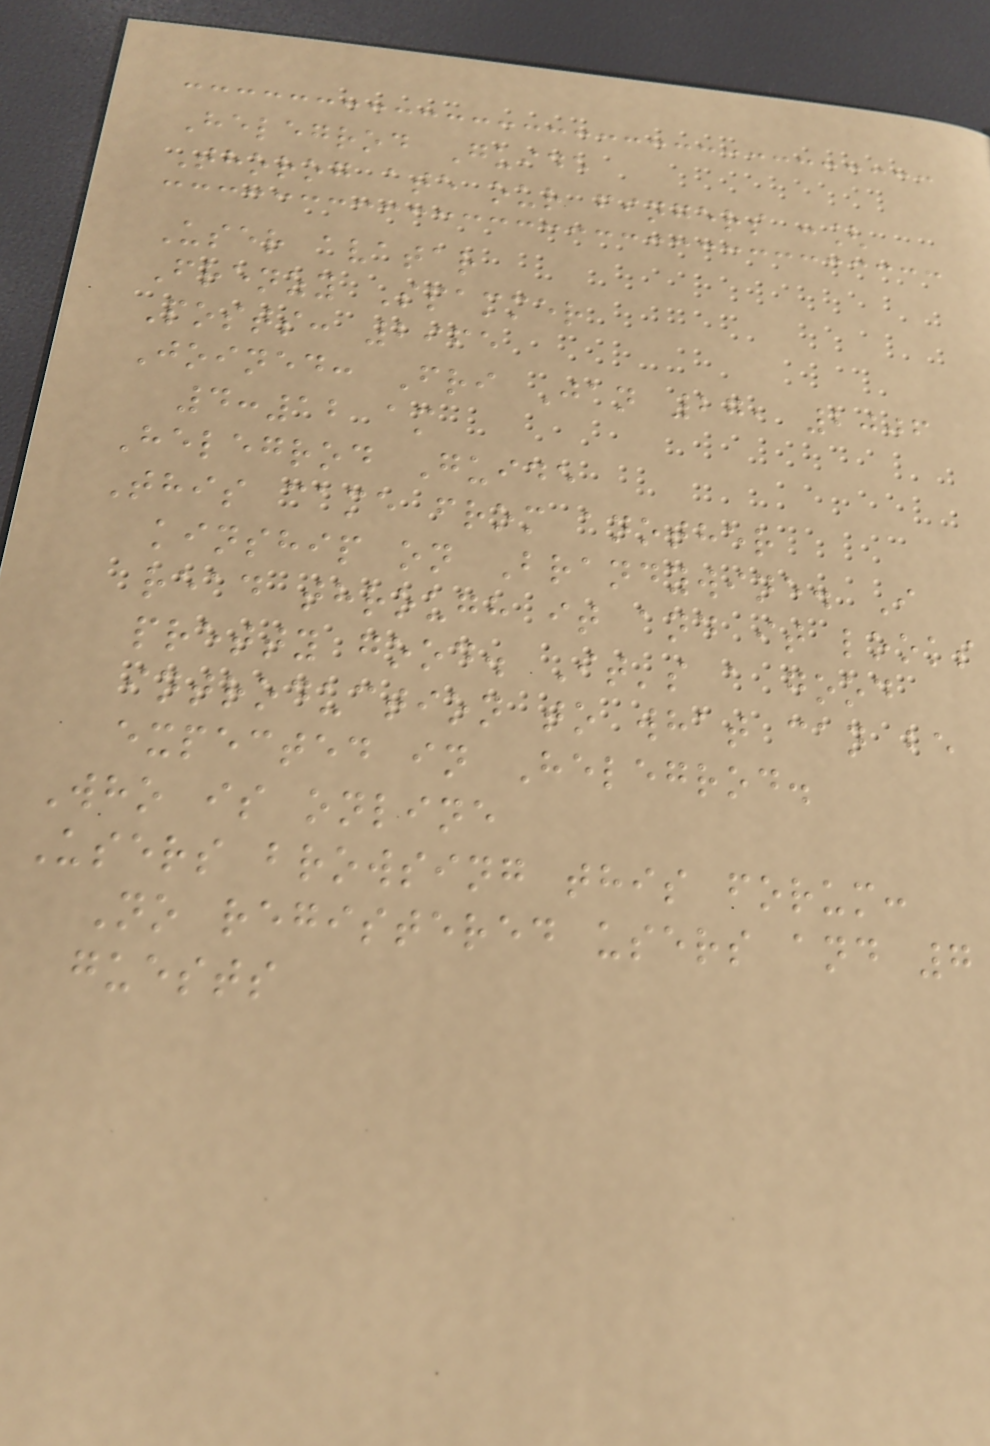Helegrod Guide
Thorog ate our fingers :[
User avatar
Frenzy Spammer
Posts: 2965
Joined: Fri Jan 27, 2006
4:12 am
Helegrod Guide
This came from another
kinship on Brandywine. I
read through it and it looks
pretty good. It's a good
introduction to what can be
expected in Helegrod.
Who is online
Users browsing this forum:
No registered users and 7
guests
